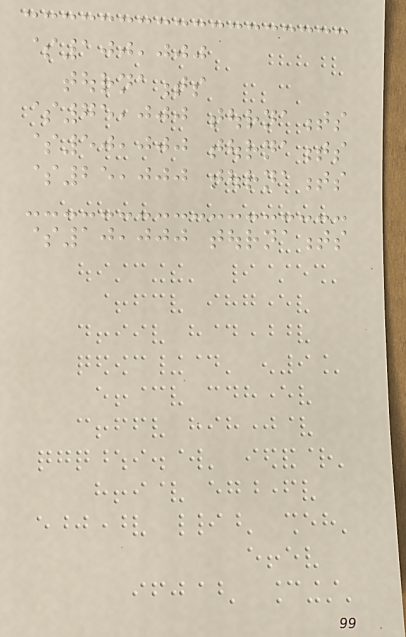$100,000
tournaments
$75,000 tournaments
$50,000 tournaments
$25,000 tournaments
$10,000 tournaments
